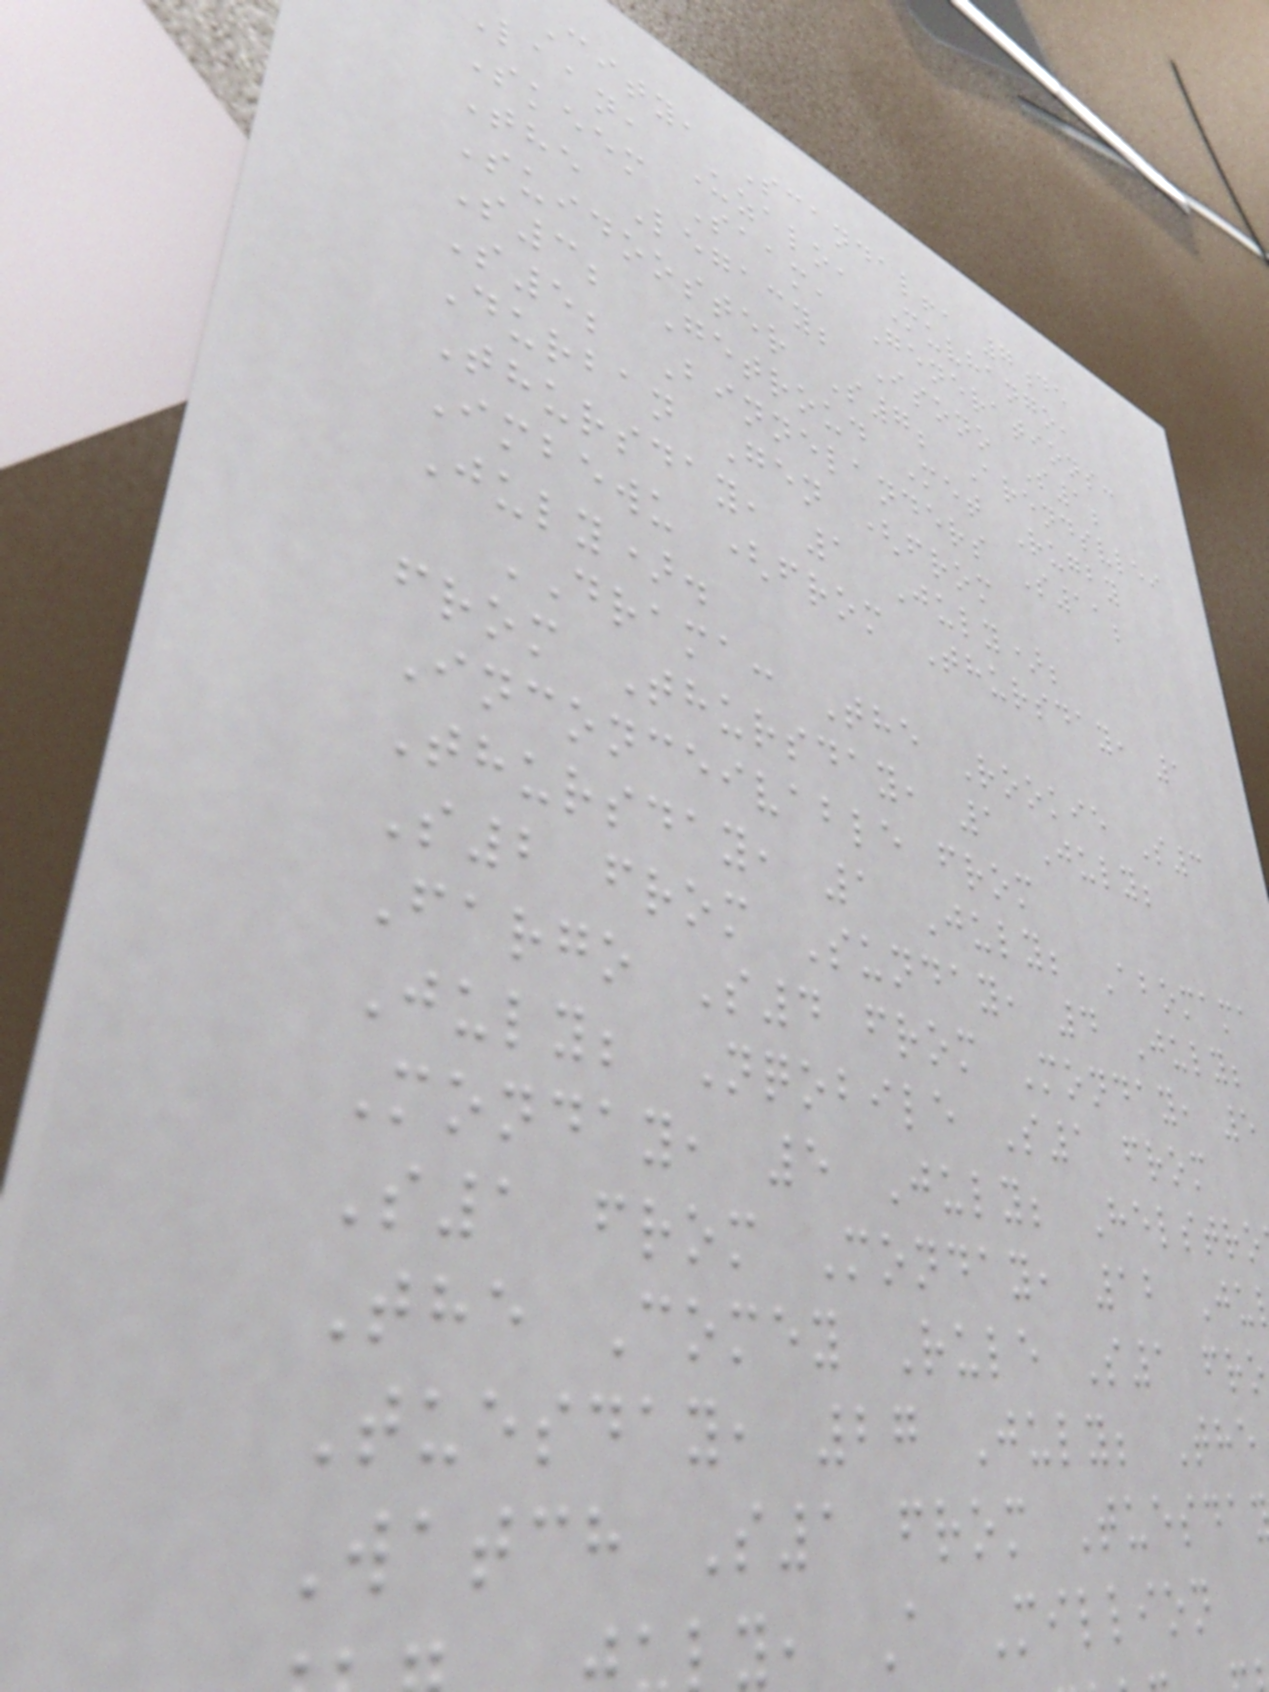City, Scandal!, 7de
laan, Uzalo, Muvhango,
Skeem Saam, Generations:
The Legacy; Isono S1;
Suidooster S7; Arendsvlei
S3; Getroud Met Rugby
S5; Binnelanders S11;
Durban Gen (from
Thursday, 1 July);
Imbewu (from Thursday, 1
July).
DRAMA: The Rookie S3
from Thursday, 1 July;
Inconceivable from
Thursday, 1 July; Abomama
S2 from Sunday, 4 July;
Fargo S4 from Monday, 5
July; Nqobile S1 from
Monday, 5 July; Helstro
S1 from Monday, 12 Ju
The Comey Rule S1 fro
Tuesday, 27 July; The
Watch S1 from Tuesda
y, A Million
